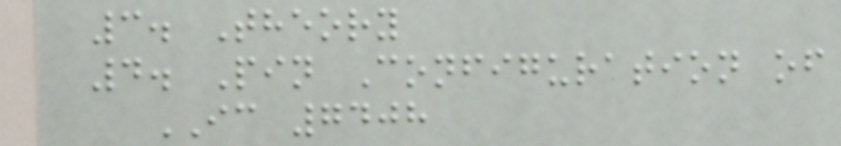3. Theory
4. Pin Configuration of
IC 7408
